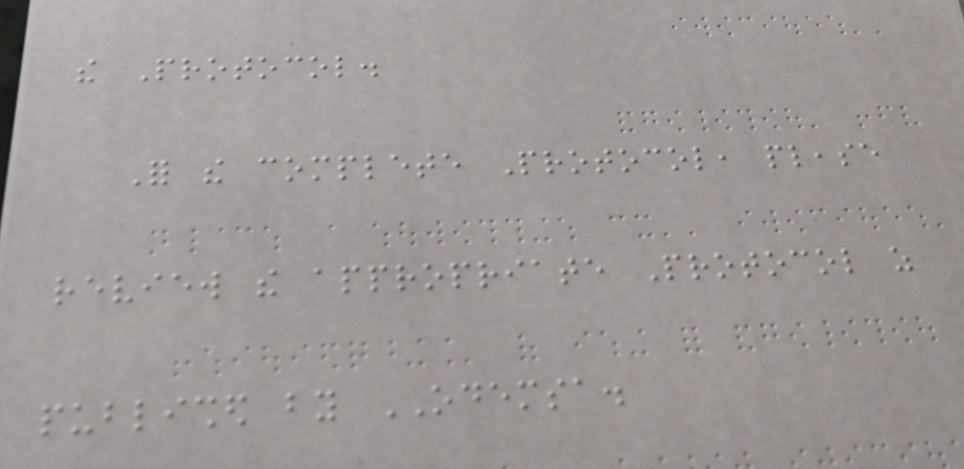the Protocol.
For the complete Protocol, please
review the appropriate Protocol as
published by ODEMSA.
